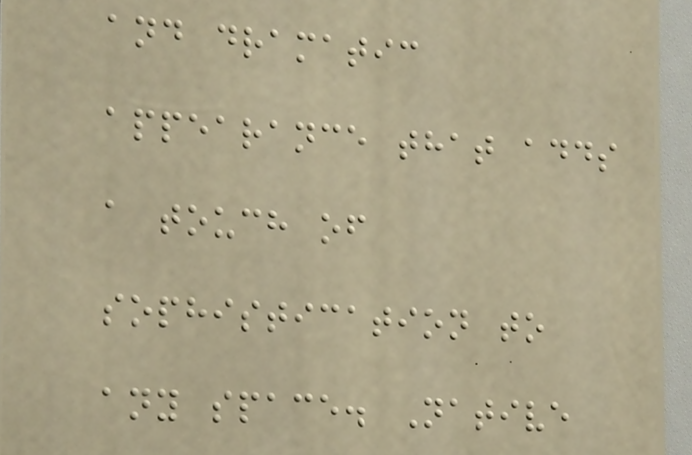and dramatic
appearance that adds
a touch of
sophistication to
any space. Native
